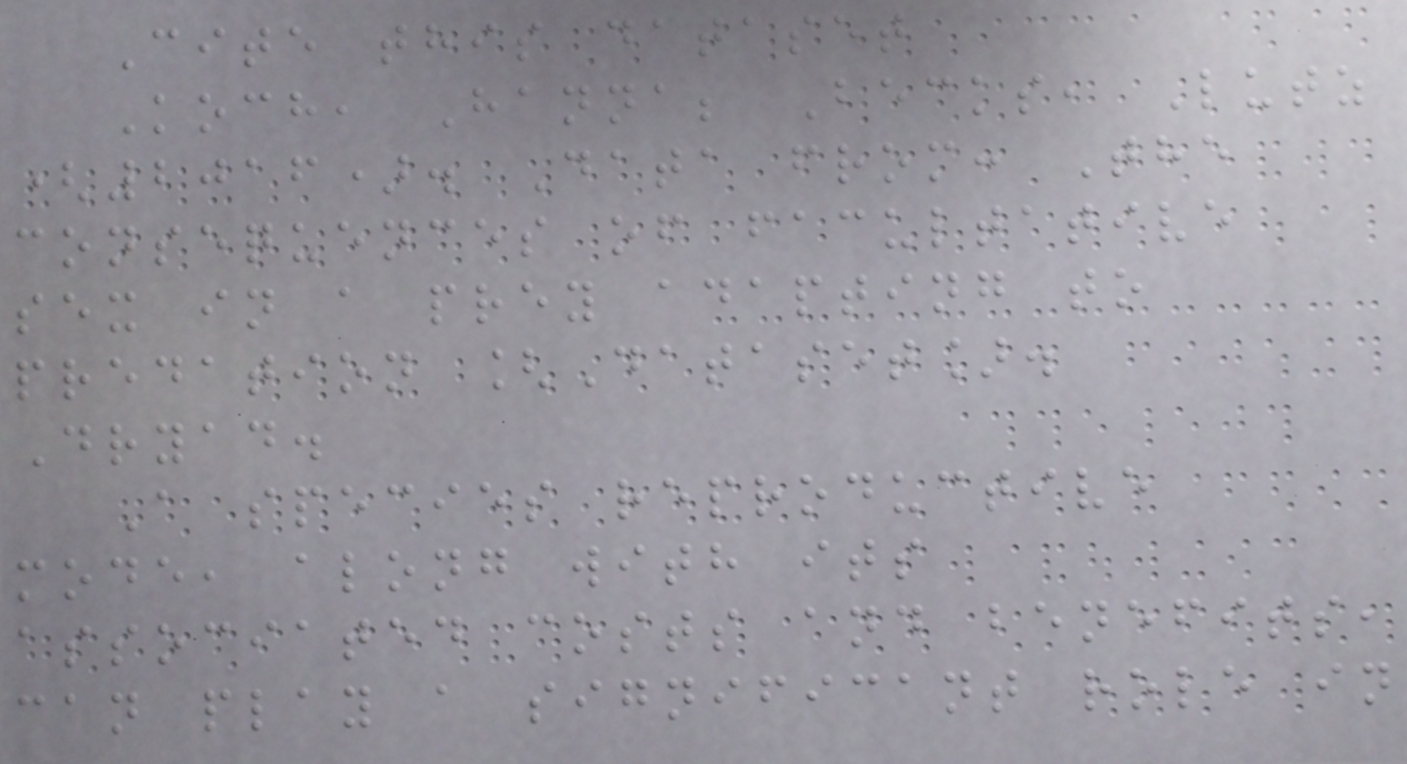Cite this dataset
Koch, Hanna; Becks, Lutz
(2016). Data from: The
consequences of facultative
sex in a prey adapting to
predation [Dataset].
Dryad.
A species reproductive
mode, along with its
associated costs and benefits,
can play a significant role in
